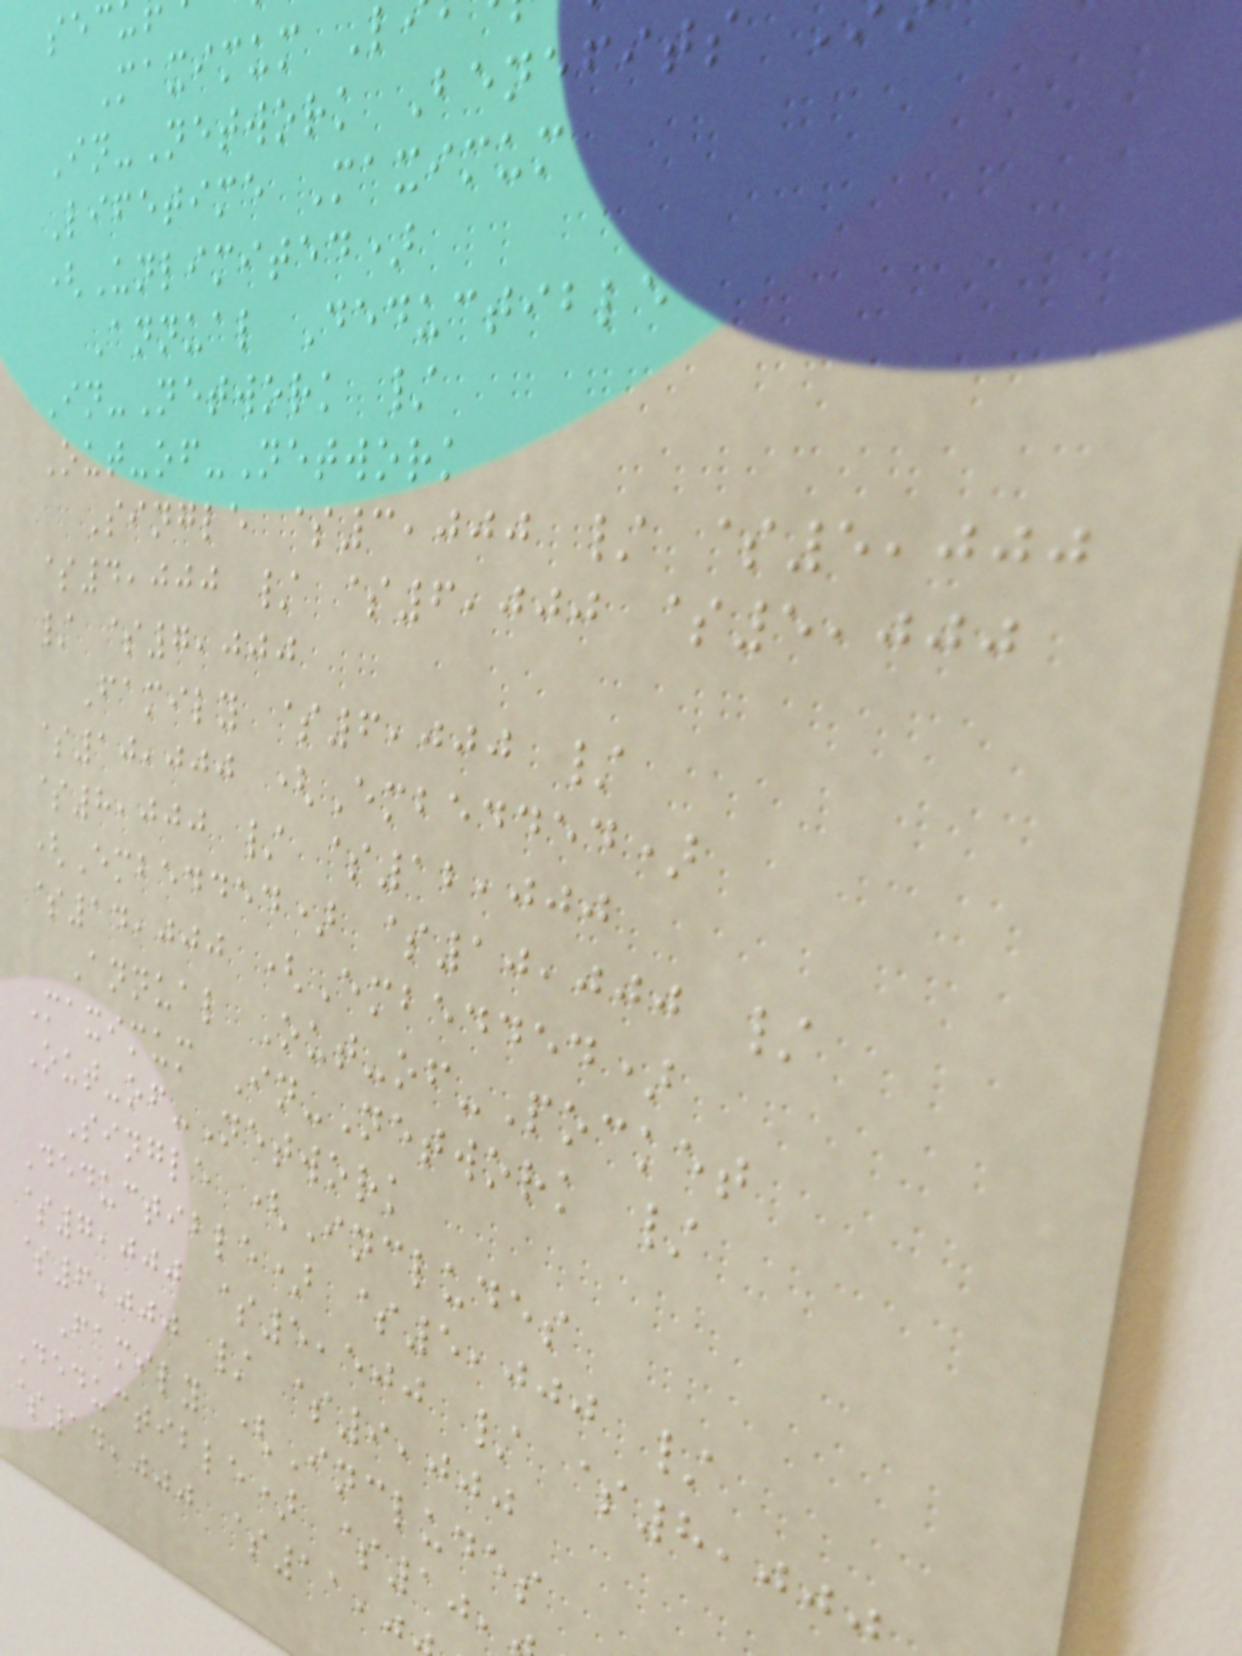Maximum L
In-Network Benefits
Lifetime Maximum
(Unlimited)
Annual Deductible
In-Network /
Out-of-Network
Single $3,000 / $5,000
$4,000 / $6,000 $5,000
/ $7,000
Family $6,000 /
$10,000 (Embedded)
$8,000 / $12,000
(Embedded) $10,000 /
$14,000 (Embedded)
Annual Out-of-Pocket
Maximum In-Network /
Out-of-Network
Single (Includes
Deductible) $5,000 /
$7,000 $5,500 / $8,00
$6,000 / $9,000
Family (Includes
Deductible) $10,
$14,000 $11,0
